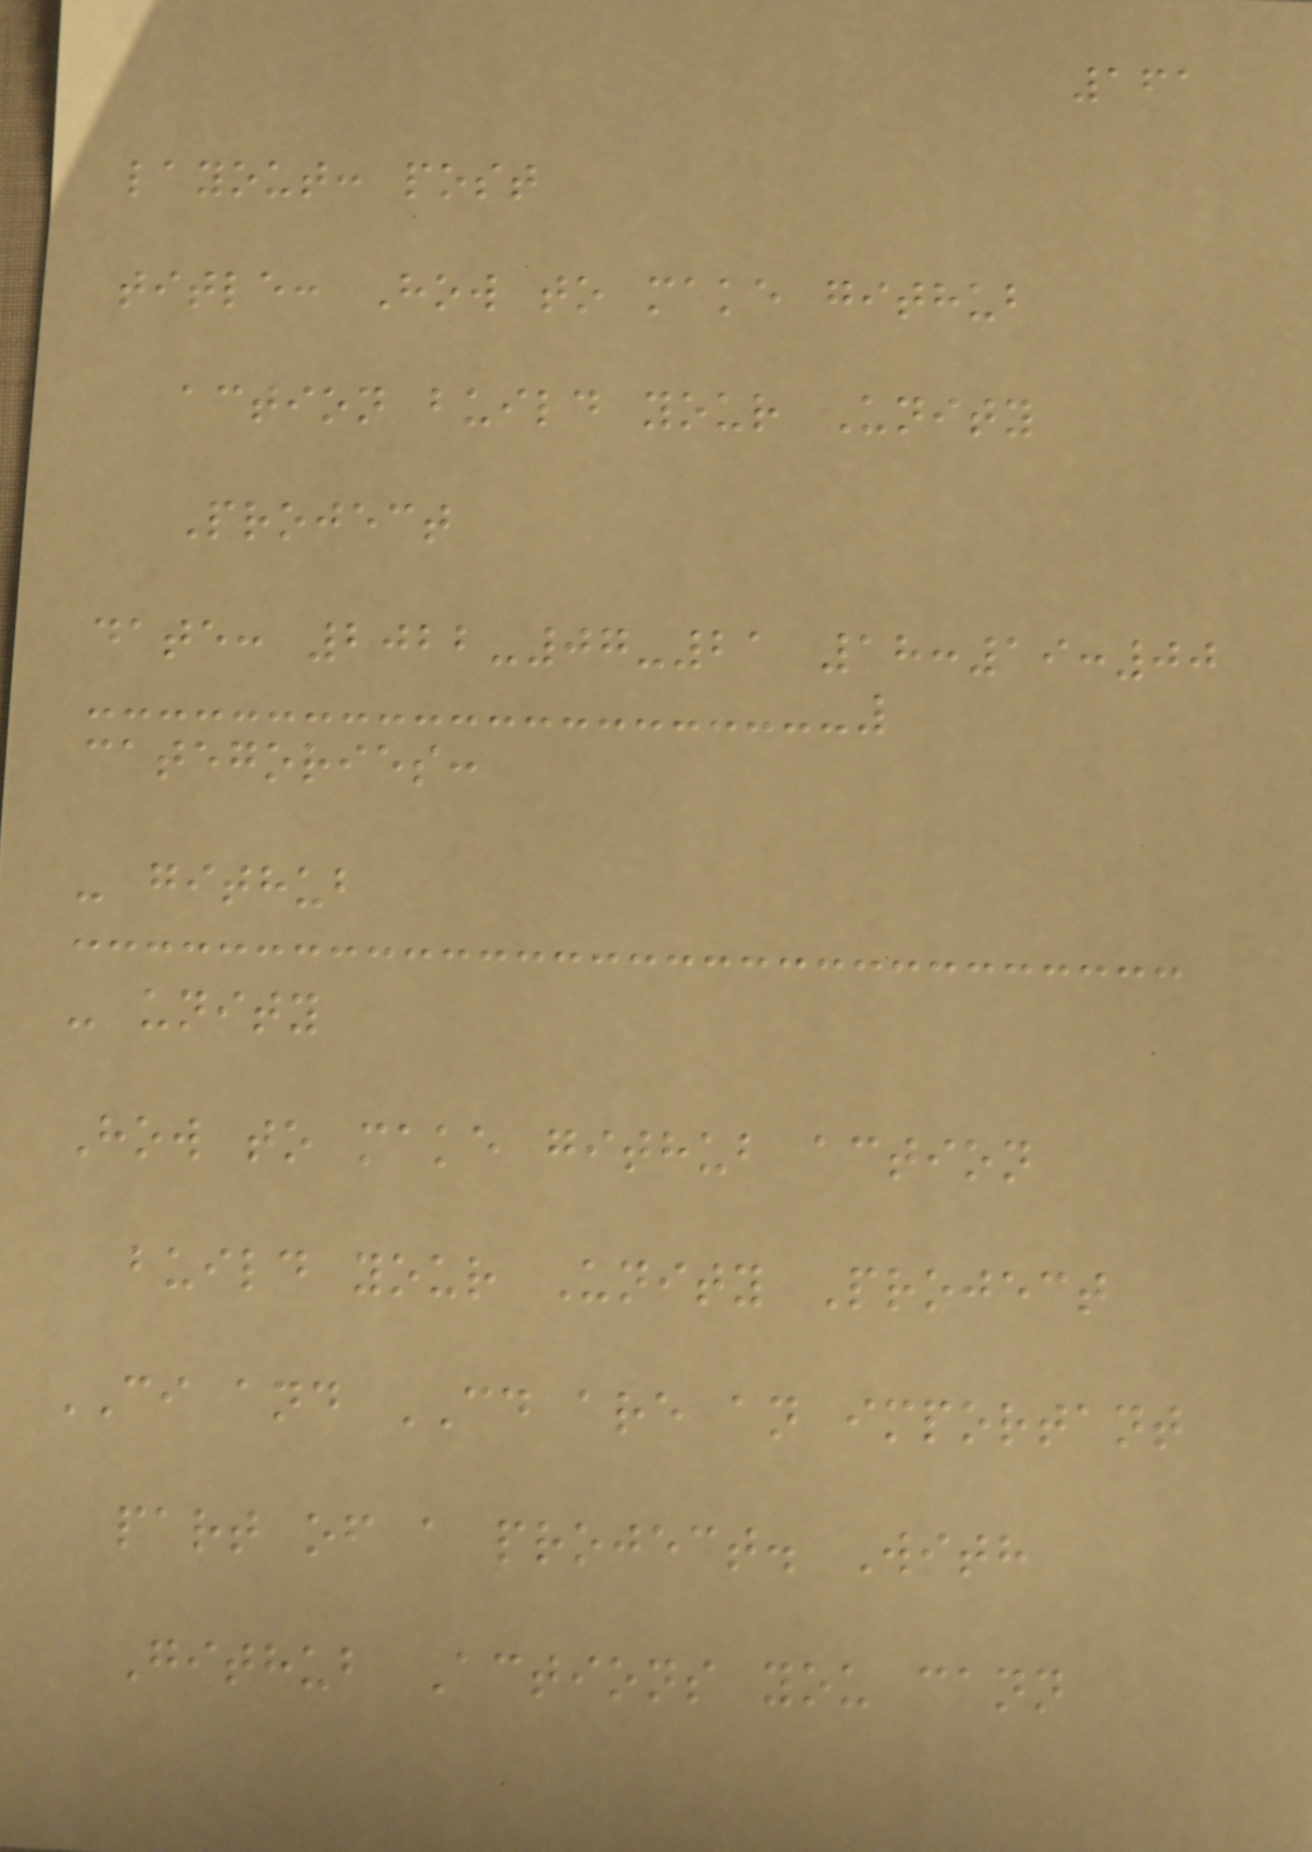161
layout: post
title: How to make github
action build your Unity
Project
date: 2022-07-21 18:19:00
categories:
- github
- unity
How to make github action
build your Unity Project
CI and CD are an important
part of a project. With
Github Actions you cann
